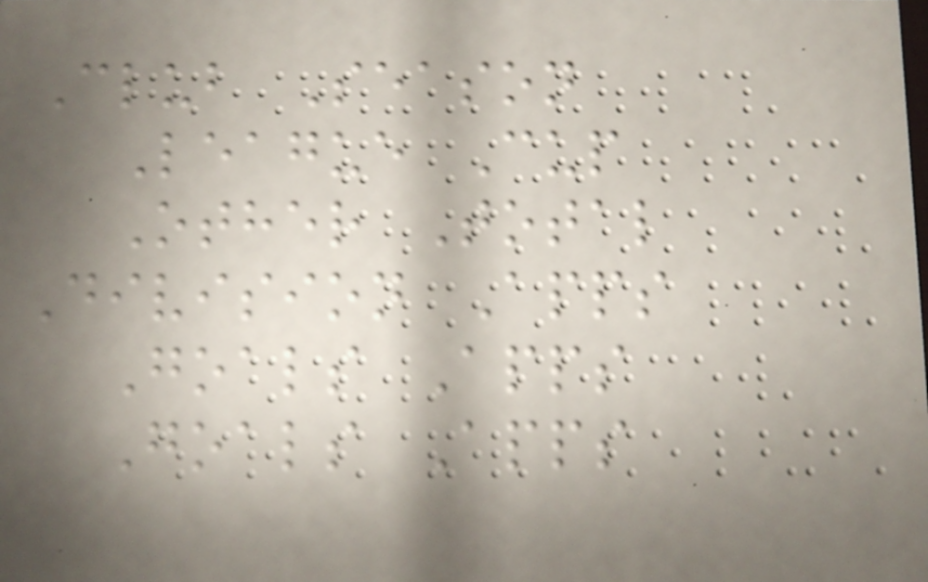Club Season
League Cup
Other Total
Division Apps
Goals Apps
Goals Apps
